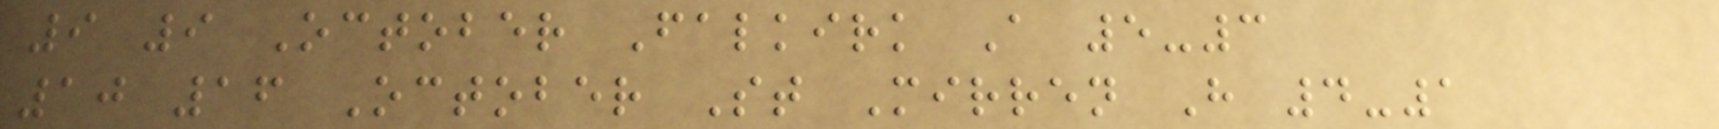9 9 October Falkirk A 5-3
10 16 October St Mirren H 4-1
